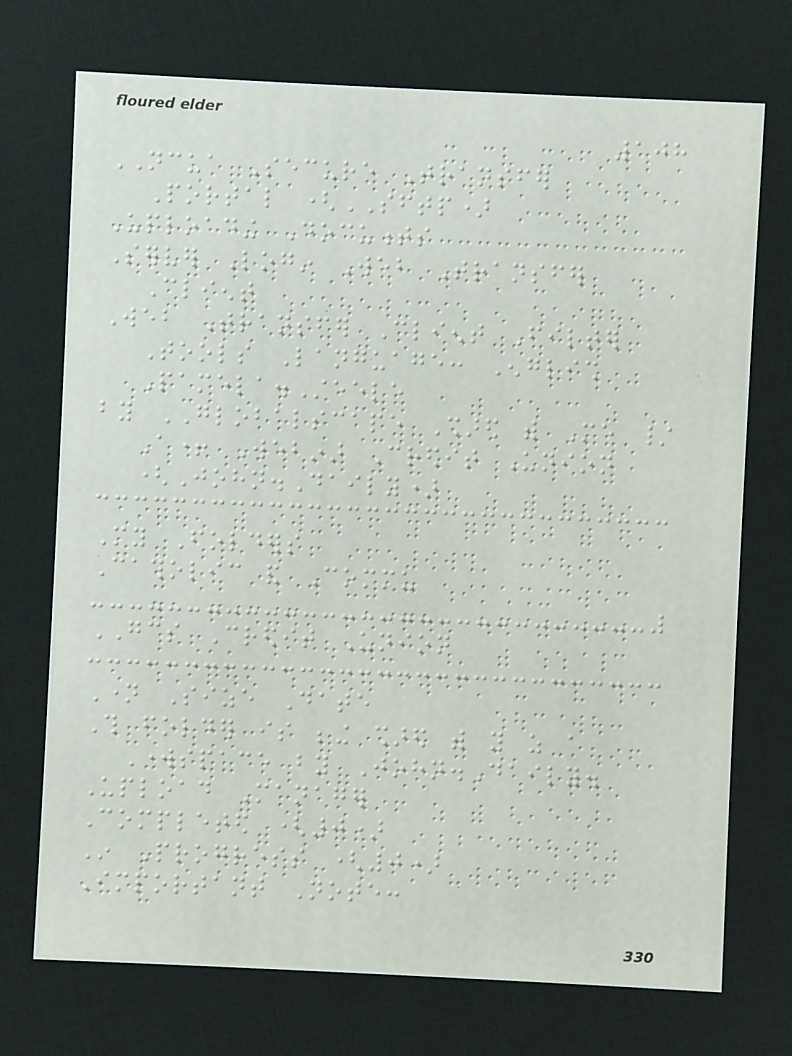108
NCUA Secure Transfer
Portal (SFTP)
Uploading Documents
Server Login Web Transfer
Client
Web Transfer Client Filter
Tools Language: English
Pamela.Steele
by GLOBALSCAPE Shared with Me /
A+ Webinar Credit Union
(John.Daily)
My Folders
Catholic and Commu
GCS Credit Union
Name Size Date
This folder is being shared with you as a
Workspace by John.Daily.
Upload Manager
Completed (0)
In Progress (0)
Important Note:
